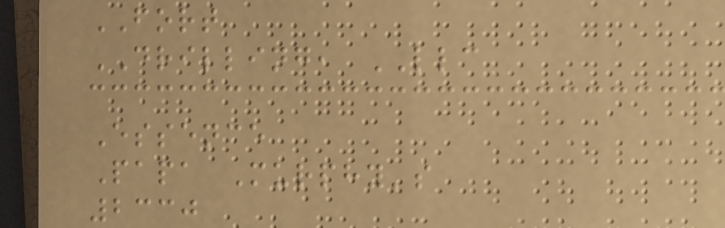FORT
DRILLING, LLC
Essence
Papa Murphy's
2330
